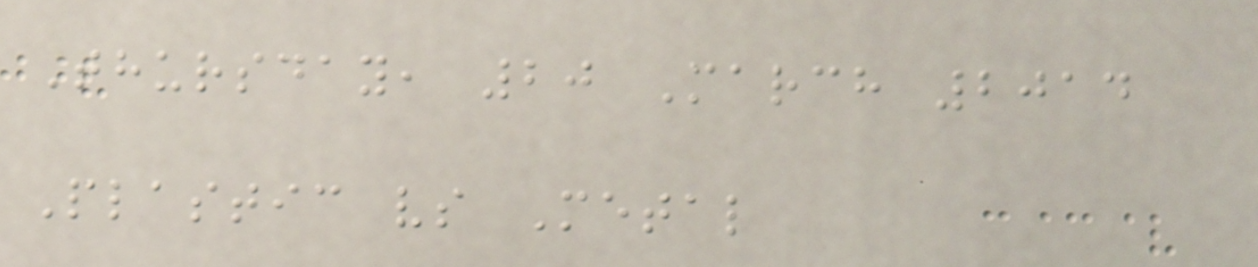Thursday, 20 March 2014
Plastic vs Metal
